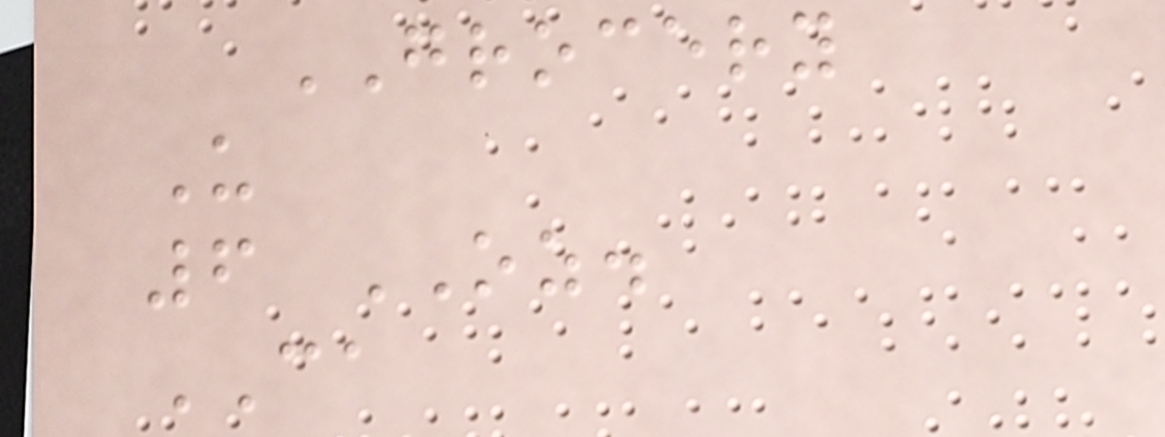GROCERY
U
6 OZ.
CA
